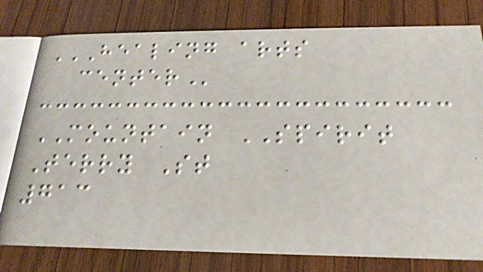HEALING ARTS
CENTER
MOUNTAIN SPIRIT
Terry St
713
